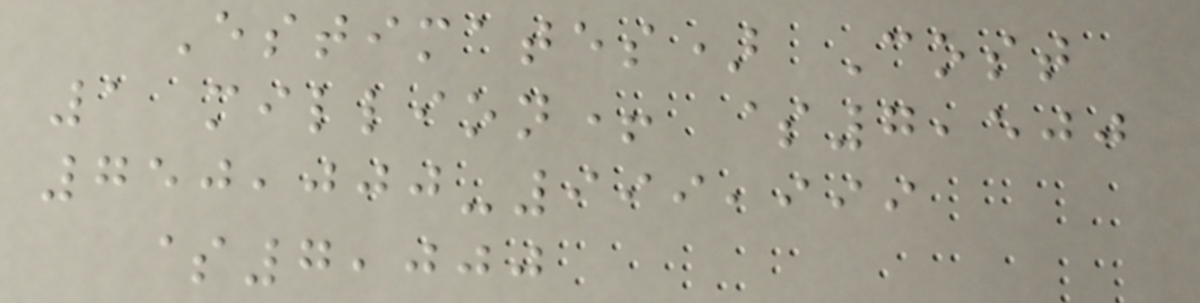Estimates) Cost
1 million+ $7,500
750,000-999,999
$7,000
